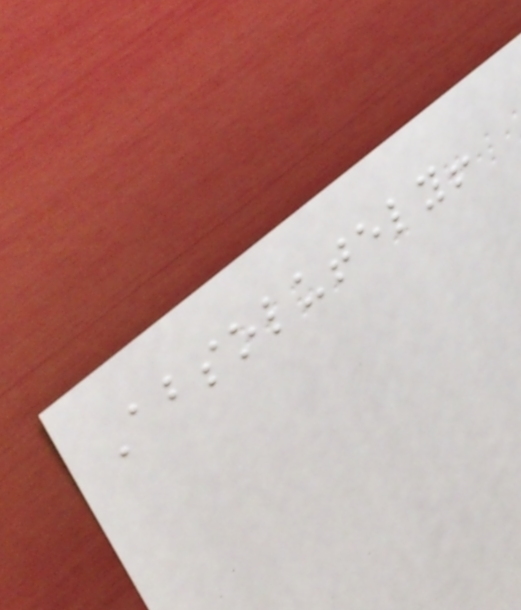Absolutely!
